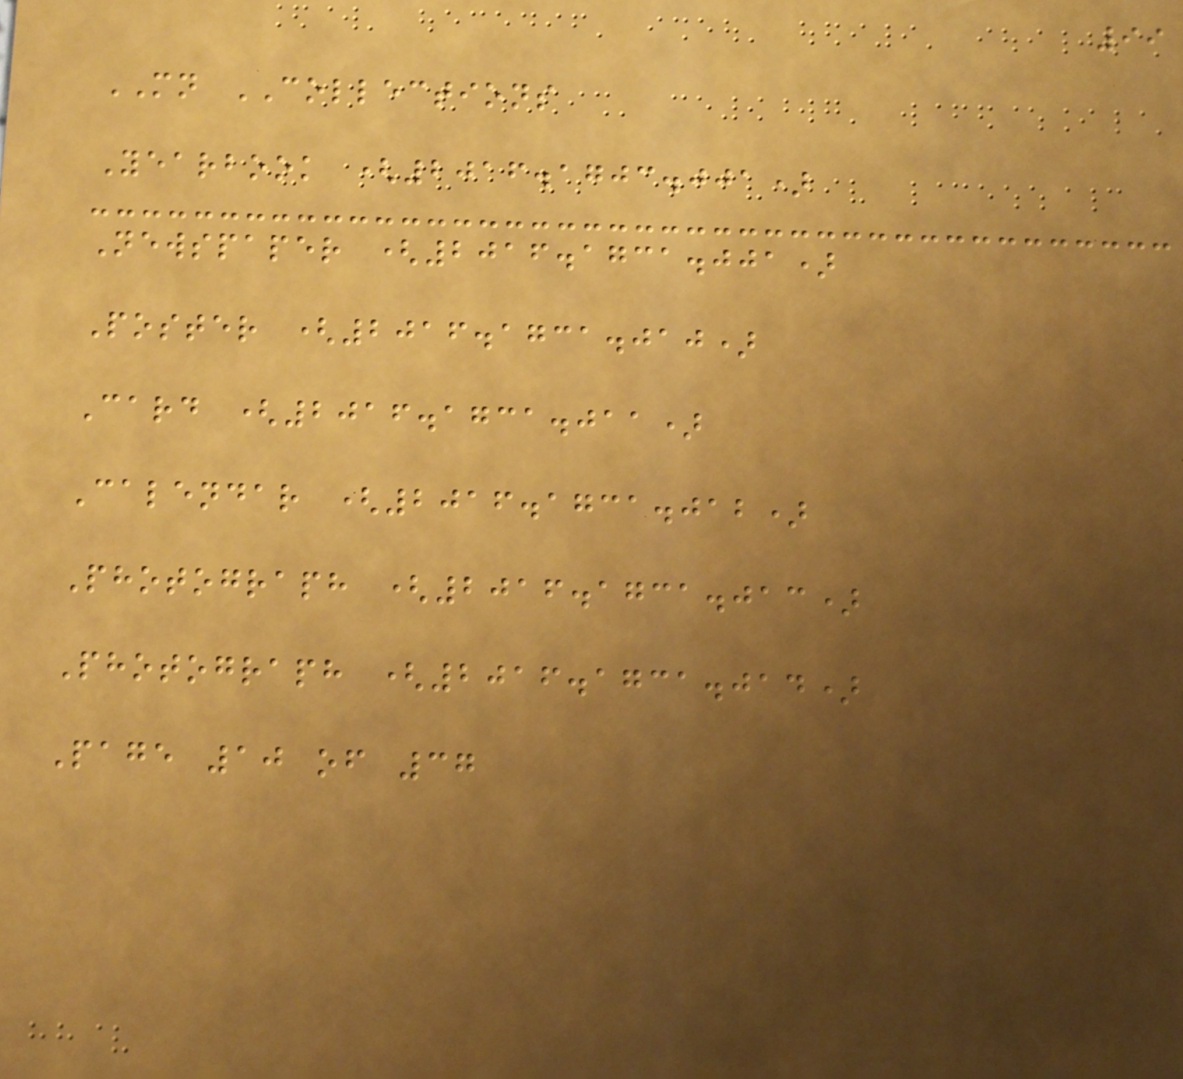99
MN COLLECTIONS
Yearbook (2016.1703.001)
Newspaper (2016.1731.001)
Poster (2016.1731.010)
Card (2016.1731.011)
Calendar (2016.1731.012)
Photograph (2016.1731.013)
Photograph (2016.1731.014)
Page 10 of 37
